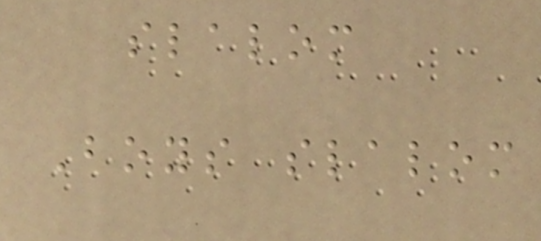slalom
Boys slalom
